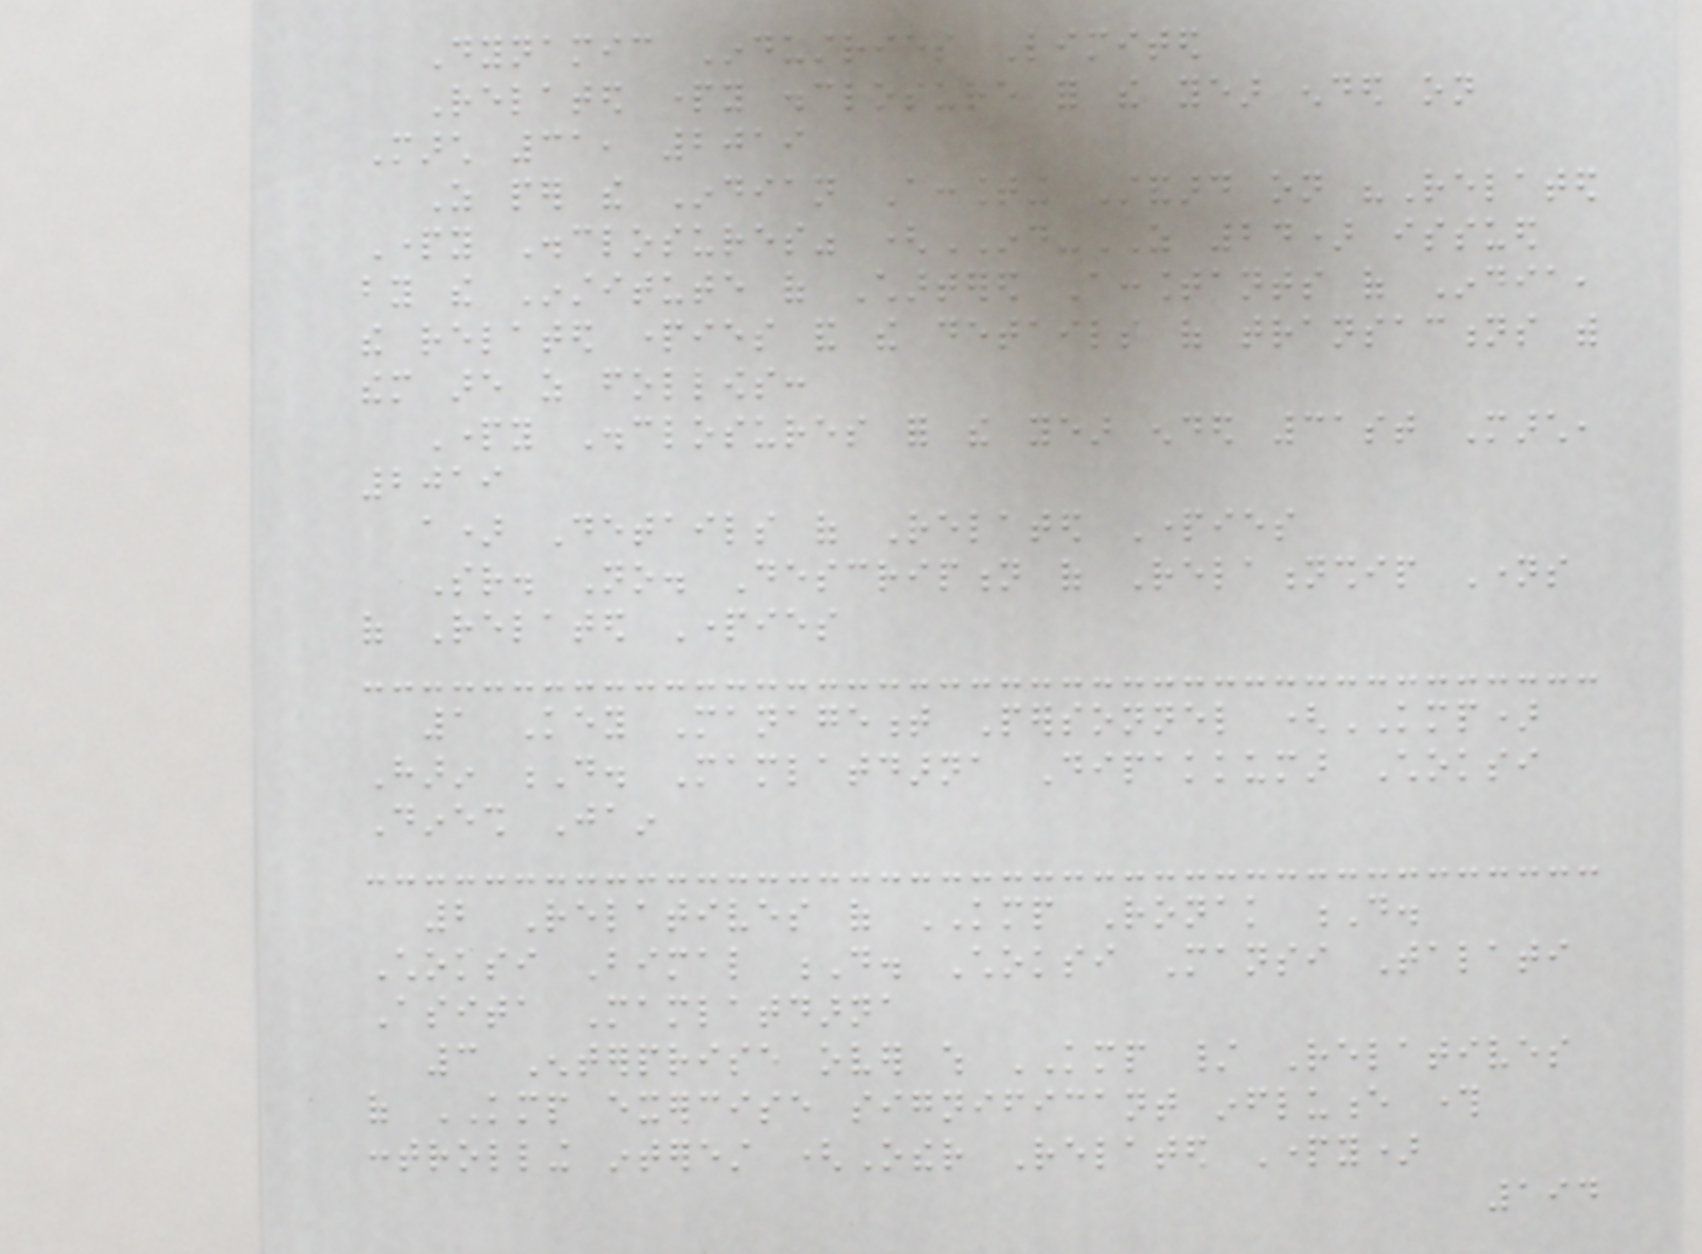Dynamic Industries Limited
Related party disclosure for the year ended on
March 31, 2019
As per the Indian Accounting Standard on "Related
Party Disclosures" (IND-AS 24) issued
by the Institute of Chartered Accountants of India,
the related parties and the details of transactions with
them are as follows:
Party Disclosures for the year ended 31st March,
2019
a) Details of Related Parties
Sr. No. Description of Relationship Names
of Related Parties
1 Key Management Personnel (KMP)
Harin D. Mamlatdarna Dipakkumar Choksi
Dinesh Jain
2 Relatives of KMP Ronak D.
Choksi Bimal D. Choksi Mansi Talati
Asita Mamlatdarna
3 Enterprise over which KMP / Relatives
of KMP exercise significant influence through
controlling interest (Other Related Party)
194
